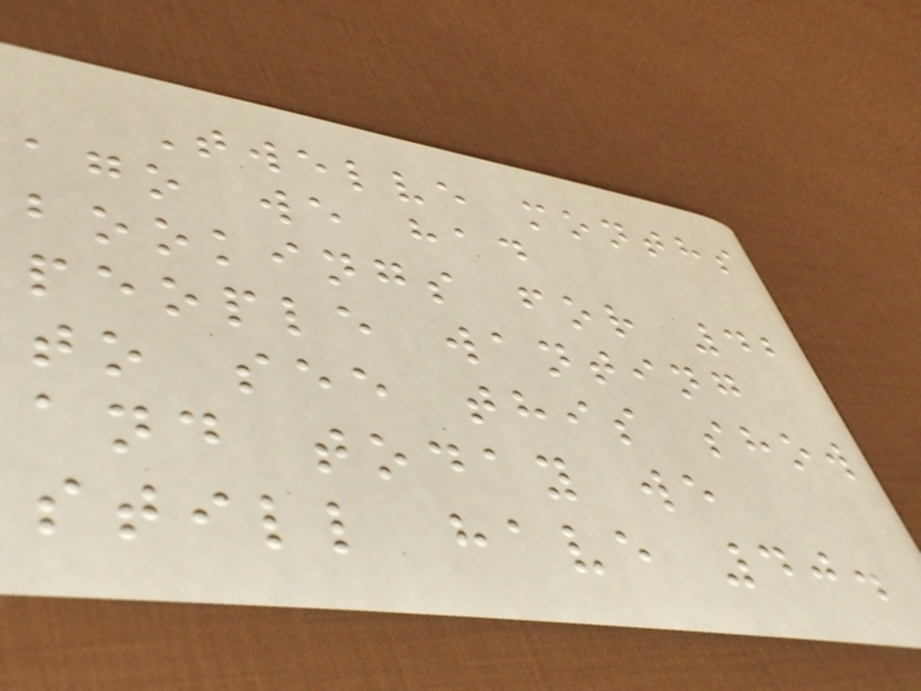Twelve months
ago we had
bookings for 42
people wanting
to see this show
and today we
still have 40.
